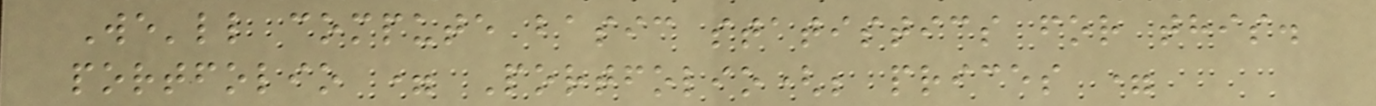We'll compute basic statistics for this.
portfolio = Portfolio(; prices =
